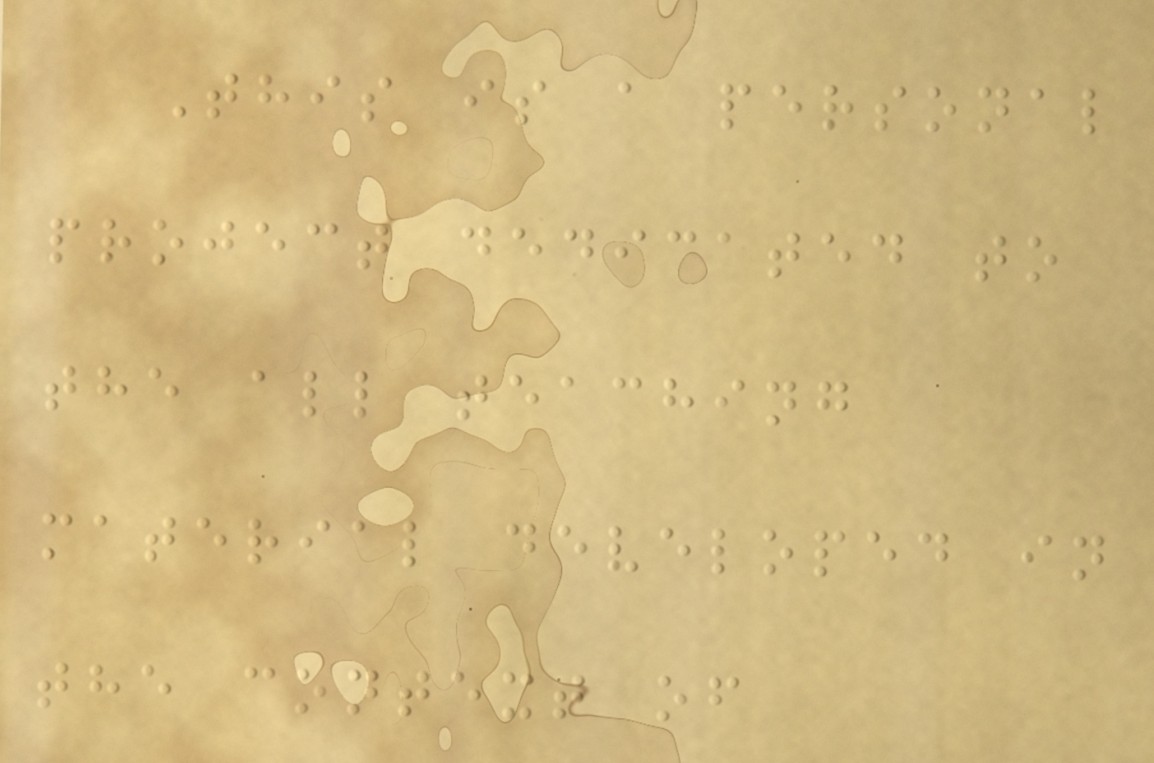This is a personal
project dedicated to
the all teaching
material developed in
the context of
